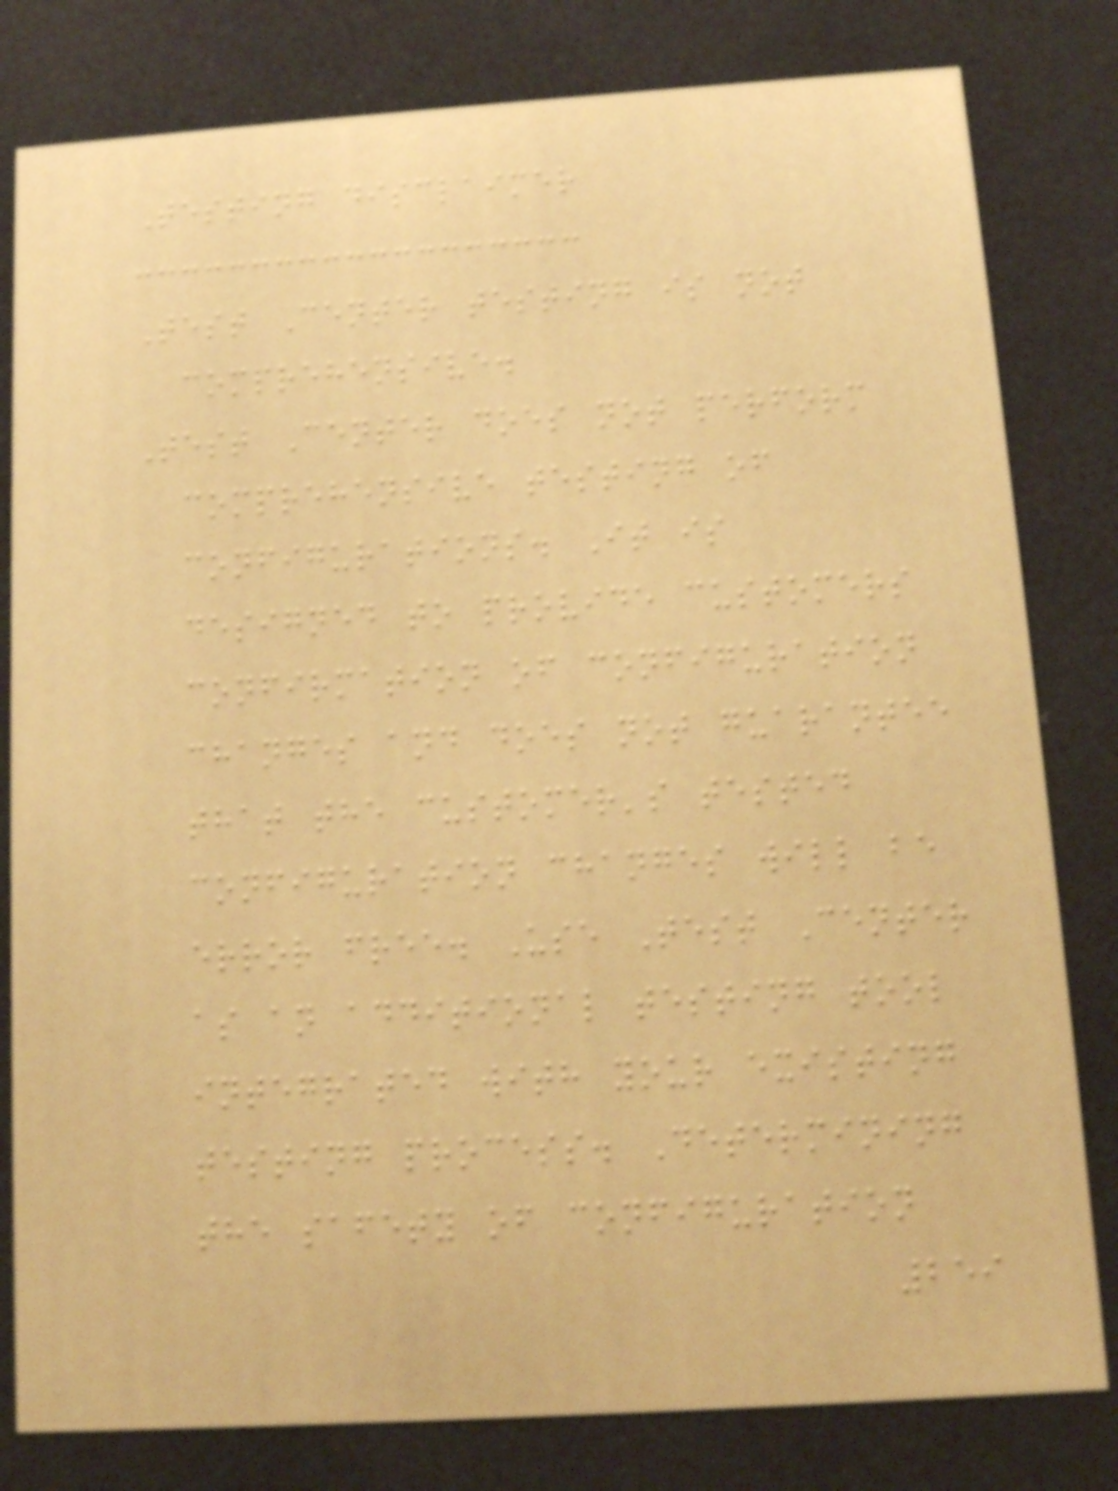Testing disclaimer
Test Center testing is not
comprehensive.
Test Center does not perform
comprehensive testing of
configurations. It is
designed to provide customers
confirmation of configuration
changes and does not guarantee
that the customer's tested
configuration changes will be
error free. Use Test Center
as an additional testing tool
integrated with your existing
testing process. Determining
the safety of configuration
259
